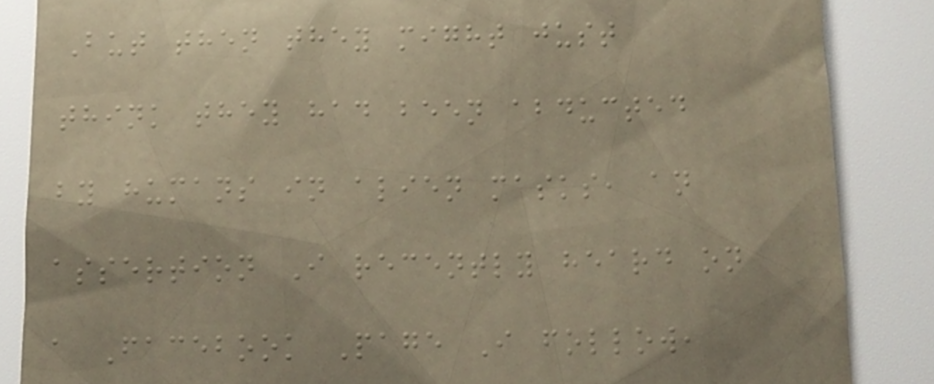But then they might just
think they had been abducted
by humans in alien masks, an
assertion I recently heard on
a Facebook Page I follow,
